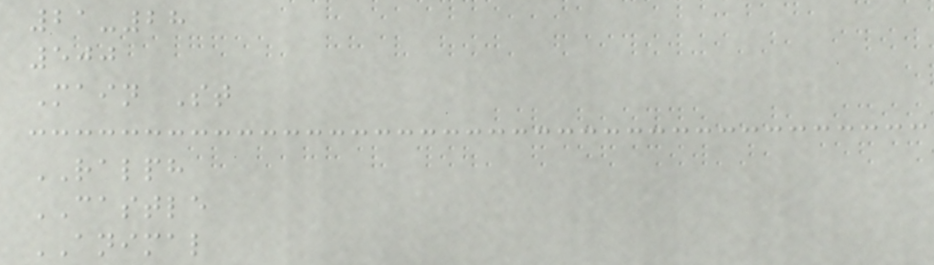21-28
500
Main St
RALPH
CASTLE
ANIMAL
